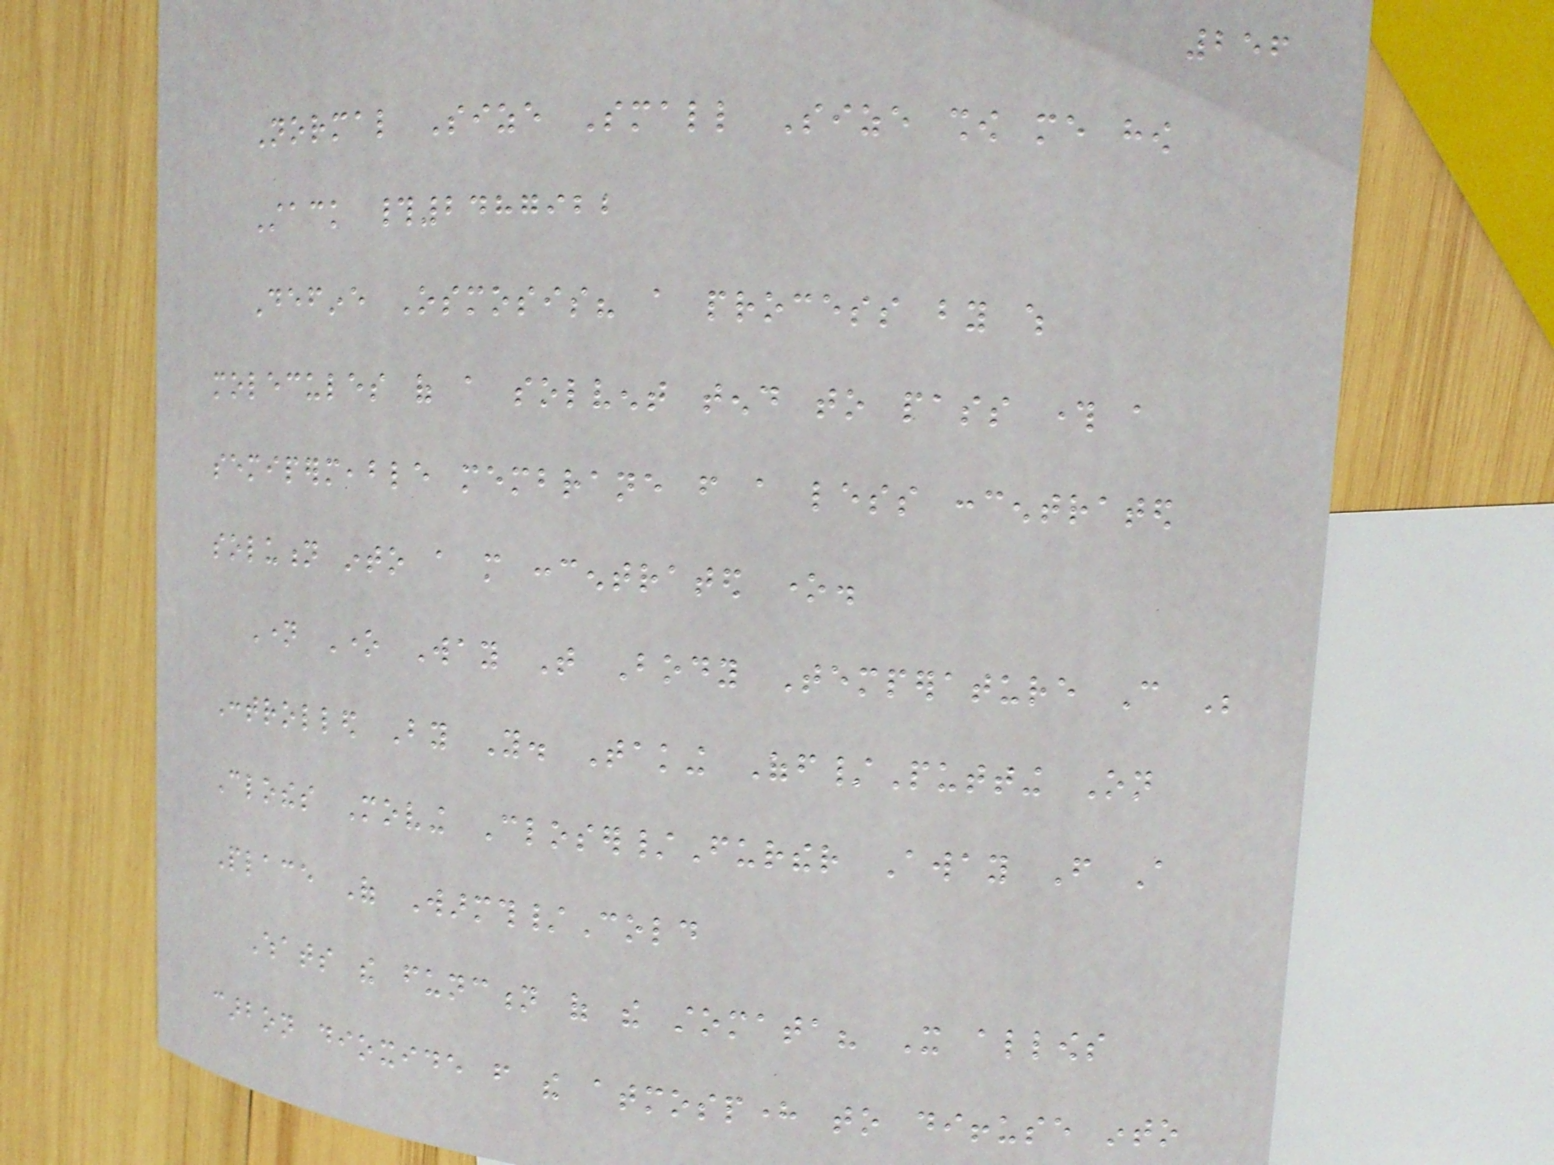256
Normal Size Small Size show me how
Stack #2487922
Define Osmosis? a process by which
molecules of a solvent tend to pass through a
semipermeable membrane from a less concentrated
solution into a more concentrated one.
Name One Way That Body Temperature Can Be
Controlled By You. Taking Off/Putting On
Clothes Moving Closer/Further Away From A
Place Of Warmth/Cold
Whats the function of the stomata? It allows
carbon dioxide from the atmosphere to diffuse into
